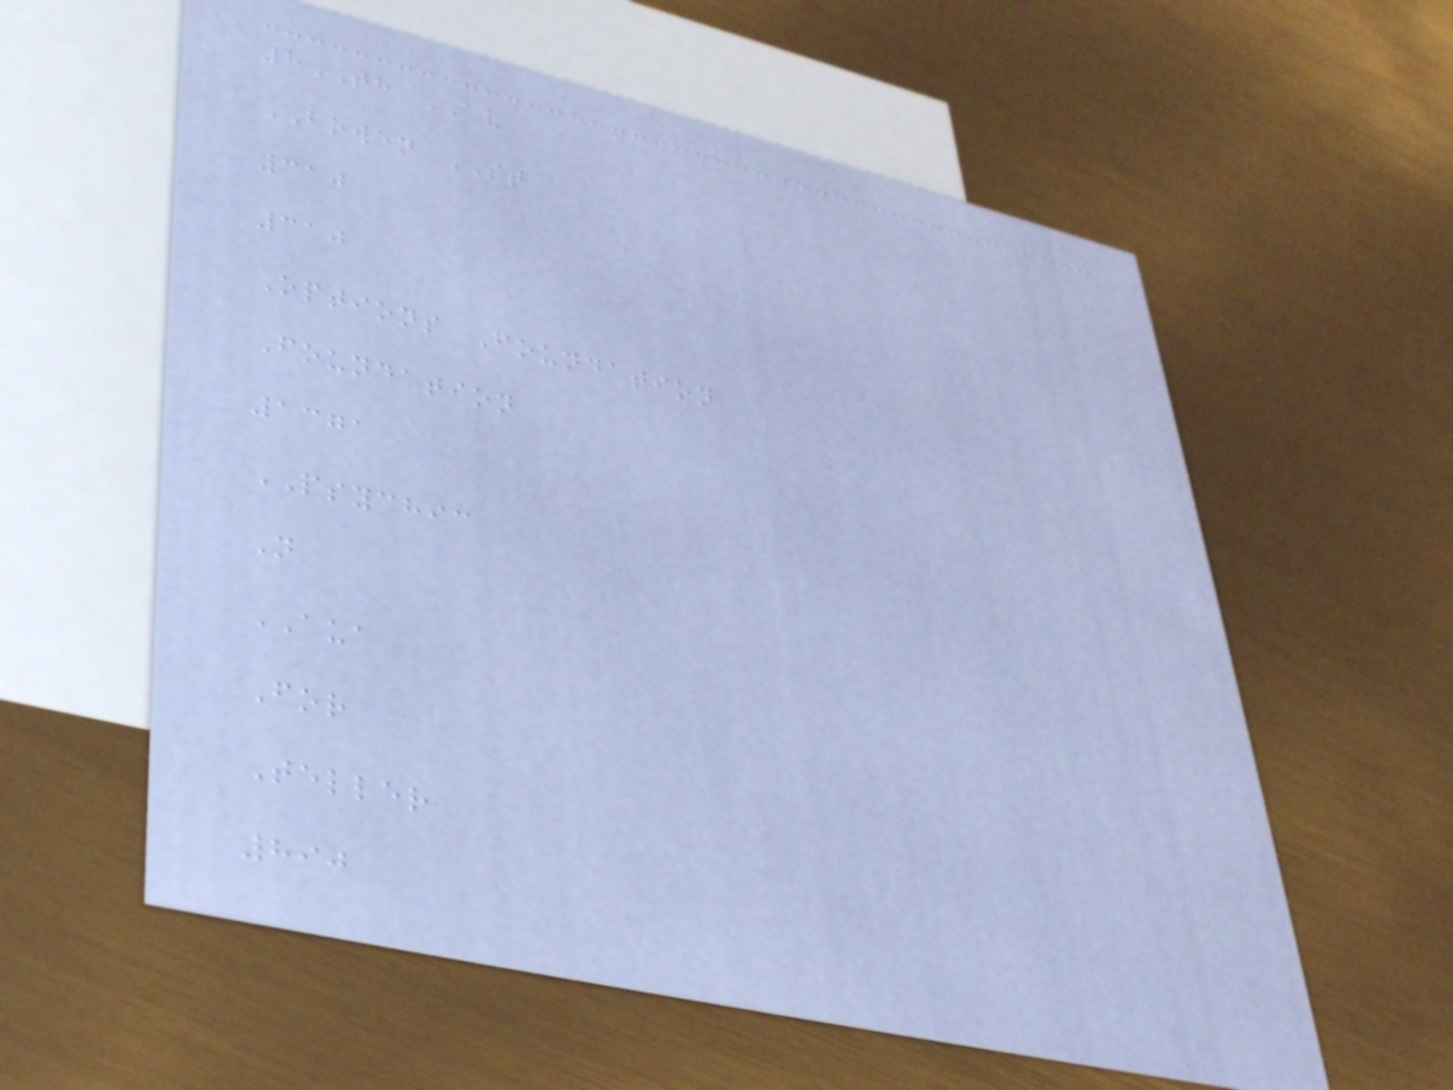8TH AV
BOWEN ST
310
310
Options Foundation
Foundation
1371
PSYCHIC
N
AUA
For
Teller
890
